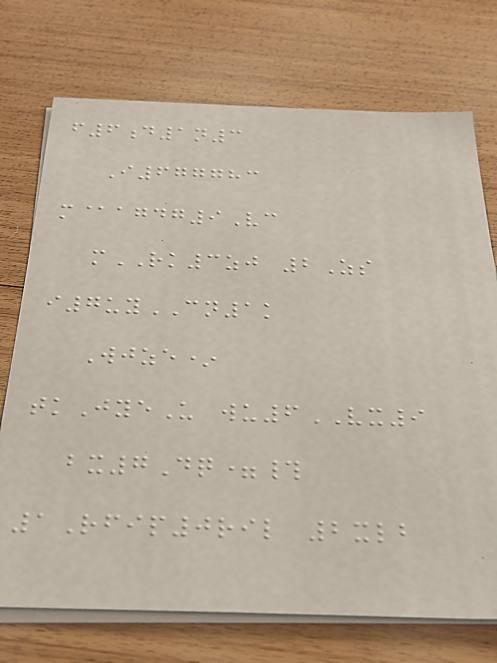f6d1n3
I677783
m@agdg9Vc
mRK3zj 2Zs
i7uyCN1k
Wjze*
tkJyeU wu6VX9
bx7Dq=#
1Rfip0ril 2xlb
